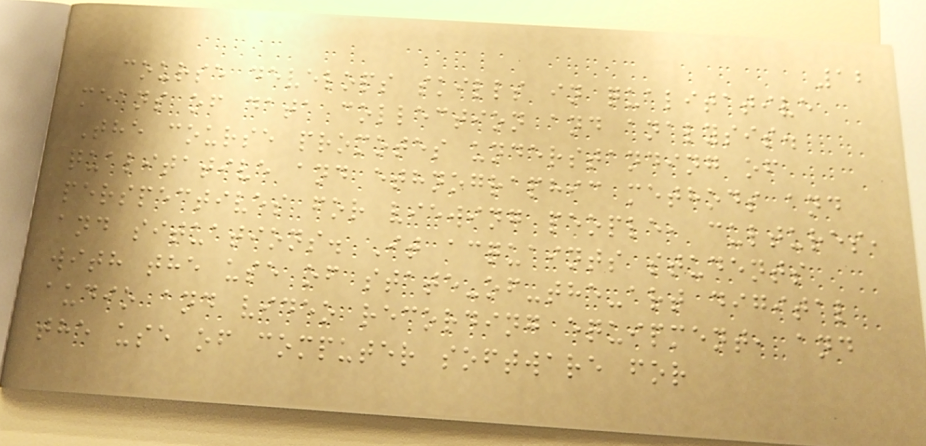12
course develops skills in qualitative
means of data collection and analysis.
The course promotes understanding of
qualitative and ethnographic methods and
perspectives for viewing people, cultures,
and situations. It acquaints students
with the use of state-of-the-art digital
audio and video recording equipment, and
the use of computer software for
